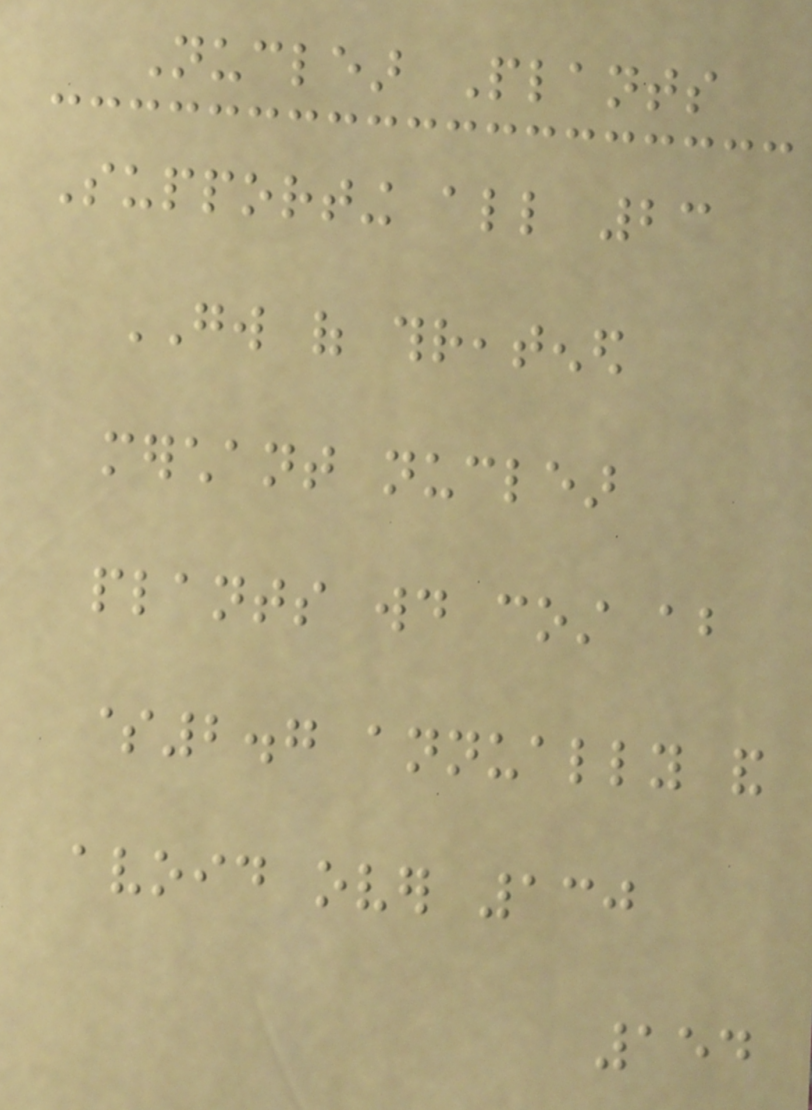Nuclear Plants
Supporting all 23
GW of threatened
merchant nuclear
plants would cost about
$2.7 annually and
avoid over 130
154
